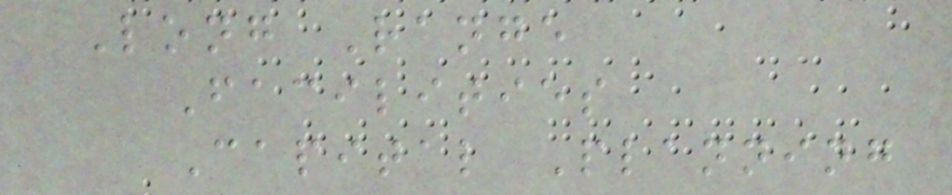Long Range
Facilities
Capital Planning
